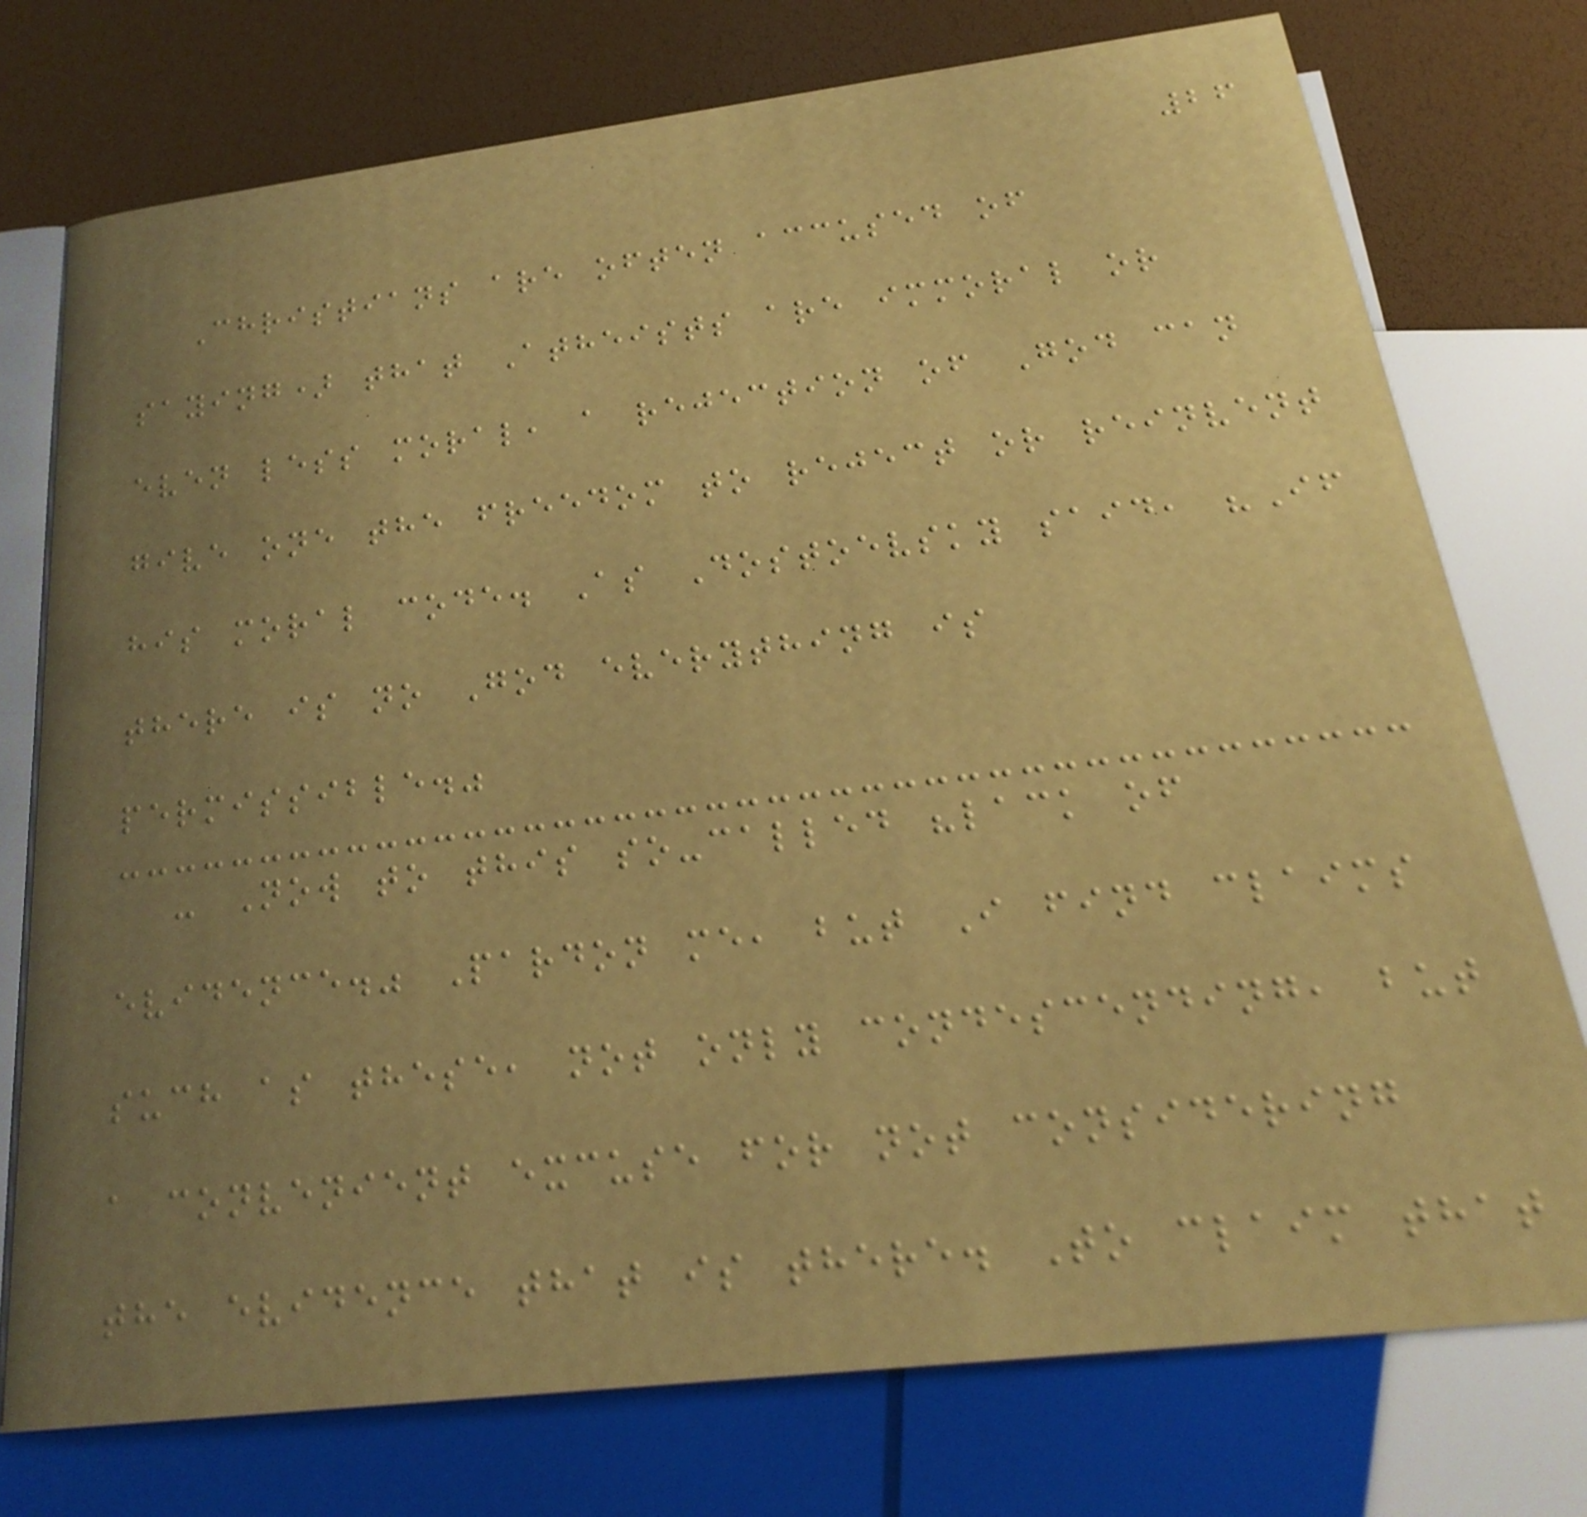26
Christians are often accused of
saying) that Atheists are immoral or
even less moral, a rejection of God can
give one the freedom to reject or reinvent
his moral code. As Dostoevsky said, "If
there is no God everything is
permissible."
- Now to this so-called "lack of
evidence." Pardon me, but I find claims
such as these, not only condescending, but
a convenient excuse for not considering
the evidence that is there. To claim that
